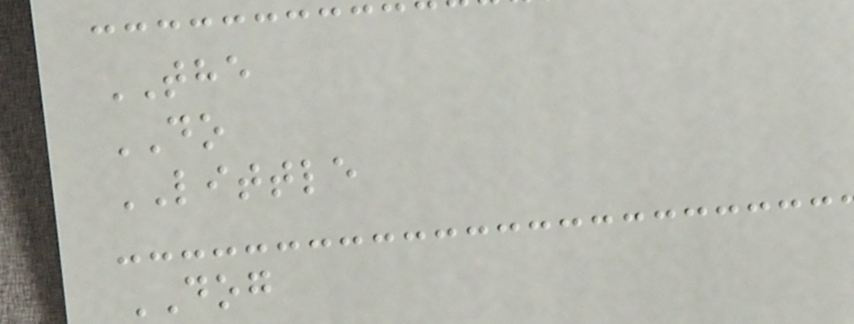THE
DO
LITTLE
DOG
